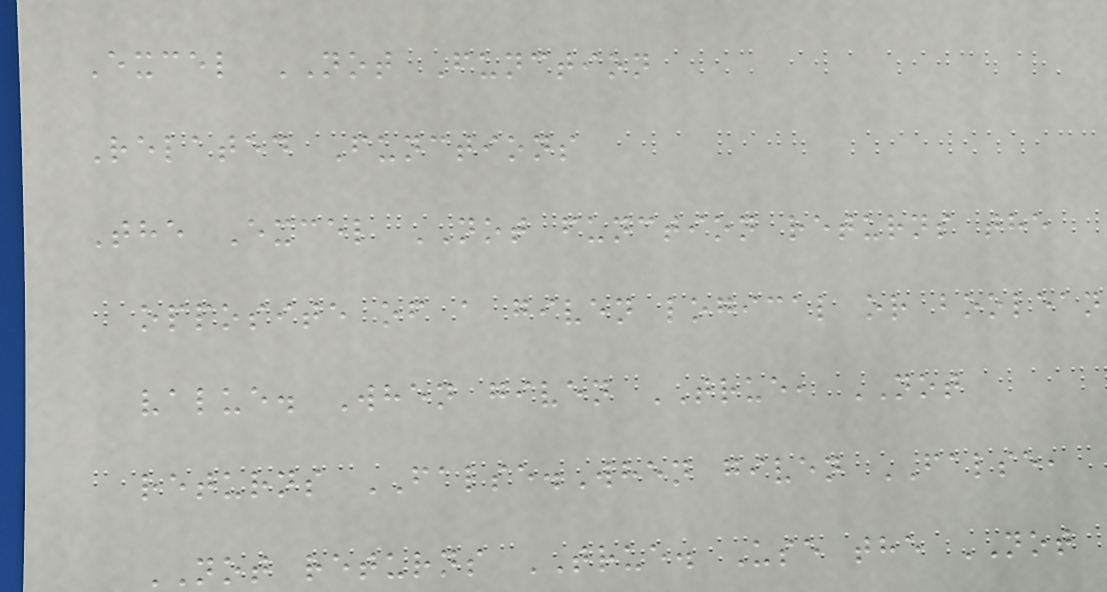Excel NOT Function
Related Functions
The Excel NOT function returns the
opposite of a given logical or boolean
value. When given TRUE, NOT
returns FALSE.When given FALSE,
NOT returns TRUE. Use the NOT
